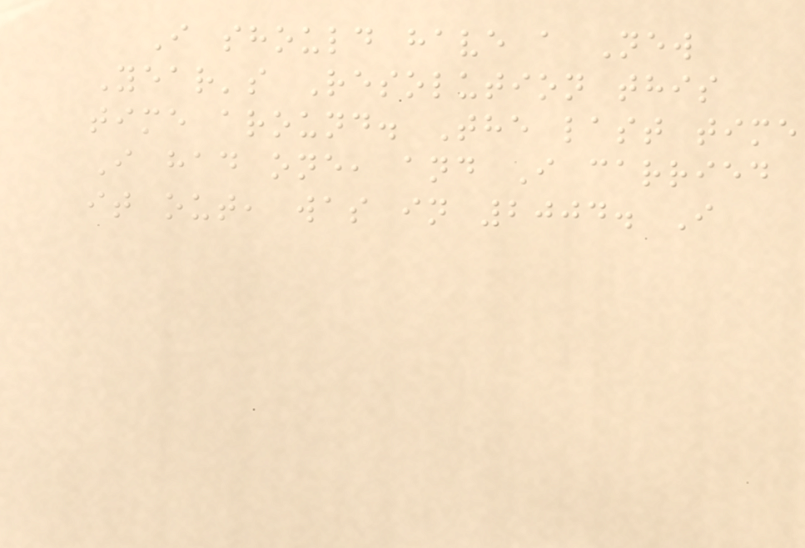I should have a New
Year's Resolution this
time around. The last time
I had one, and I carried
it out, was in 2004. I
